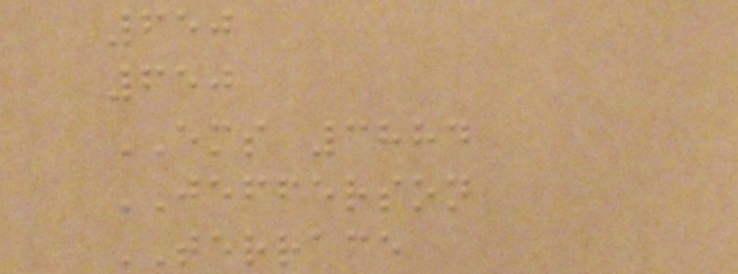650
650
EMS 3884
JEFFERSON
TERRACE
